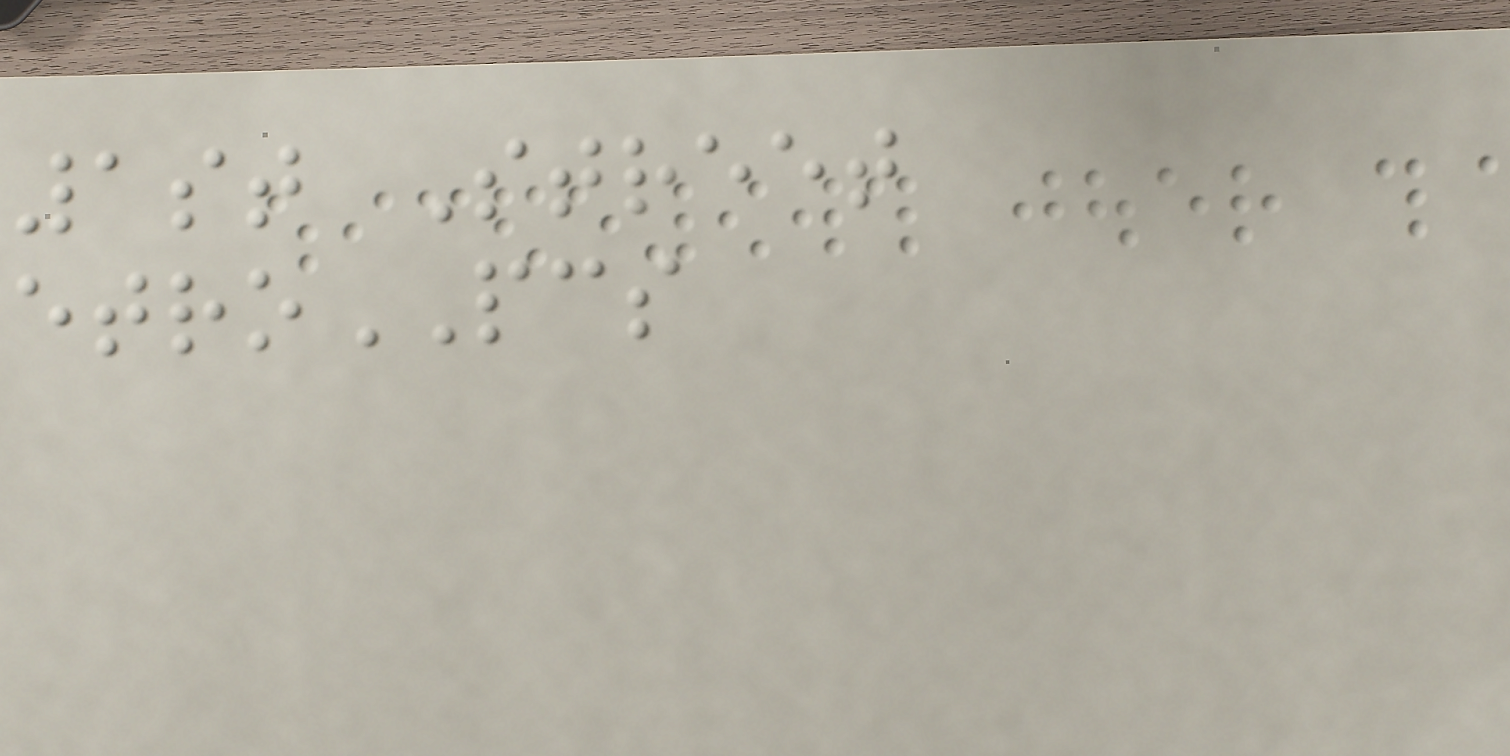1st Street
etroPCS
